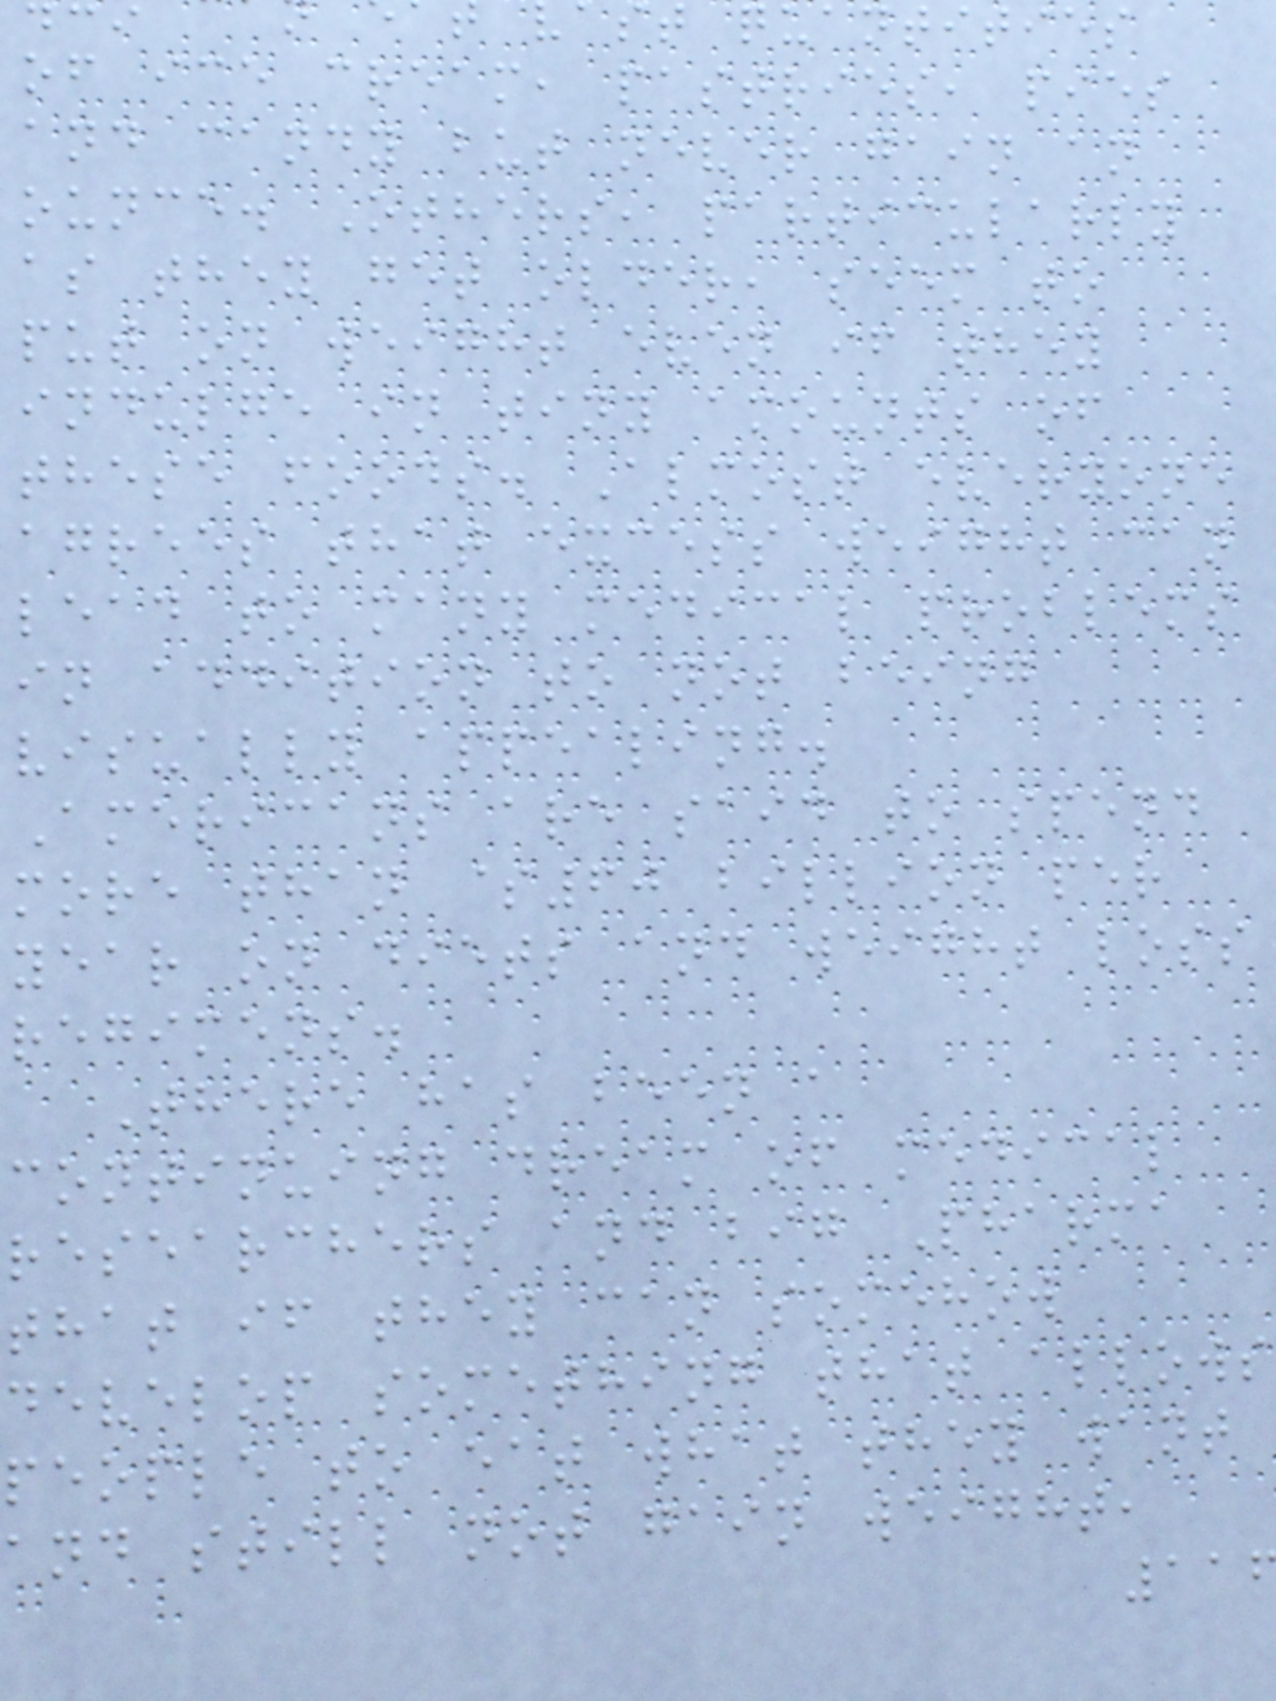st quantities
of ice cream, pastries, pies
and candy but never gain an
ounce. Others, particularly
as they get older, seem to
put on weight even if they
indulge in tiny amounts of
these foods. Almost everyone
agrees that excess weight can
lead to many medical problems
in addition to not being
visually appealing.
Americans are said to spend
more than $60 billion per
year on diets and weight loss
regimens.
There has been a
continuing dream of medical
researchers and big Pharma
that if they can somehow
develop something that allows
people to eat what they want
and still not gain weight,
